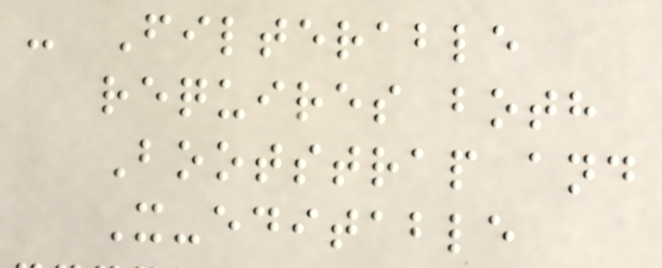- Filterable
requires both
Bootstrap and
X-editable
